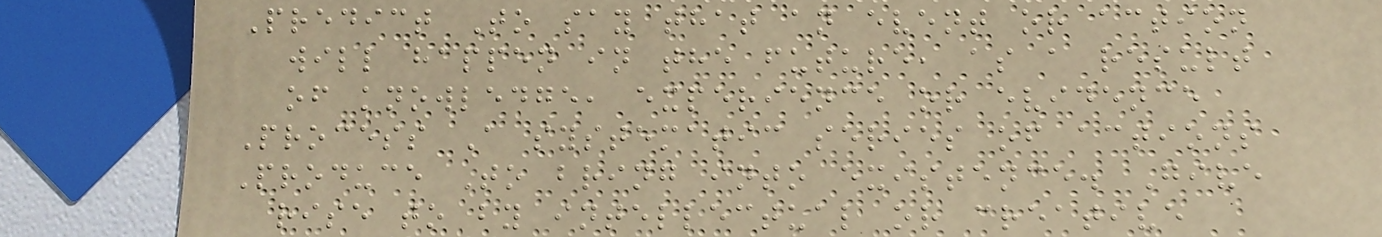Predict To say that an event or action
will happen in the future, as a result
of knowledge, experience or evidence
Process A systematic series of actions
Produce To bring into existence. Give
rise to by intellectual or creative
